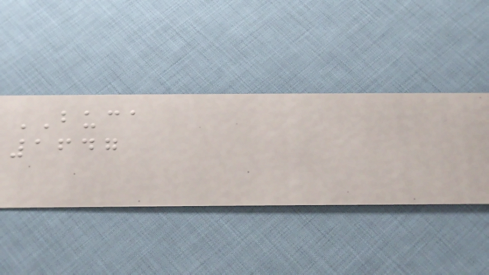BUCA
1647
